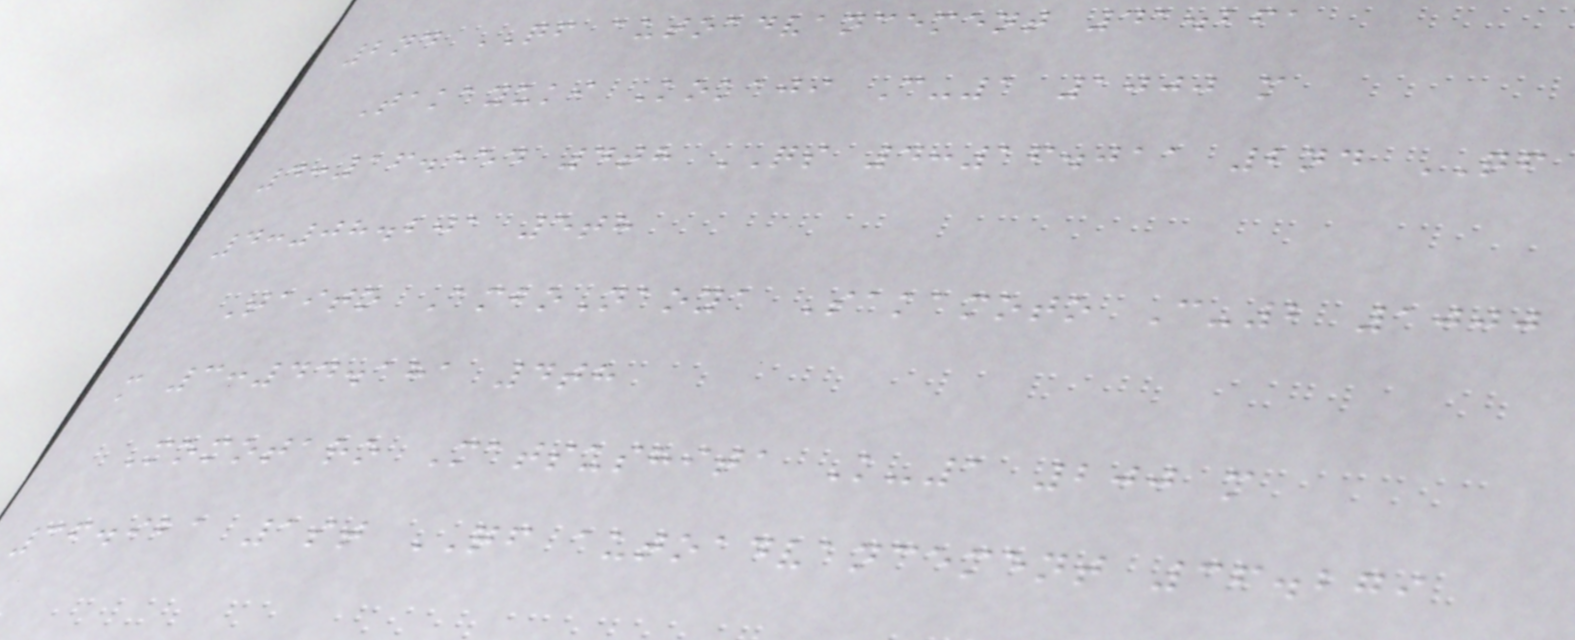2nd QF autoadvancement 41.261
Takayuki Kokaji C-1 1000 m
4:16.554 4th QS 4:16.011 2nd QF
4:08.201 5th
Taito AmboNaoya Sakamoto C-2 1000
m 3:44.181 4th
Momotaro Matsushita K-1 200 m
36.921 1st QF autoadvancement 36.279
